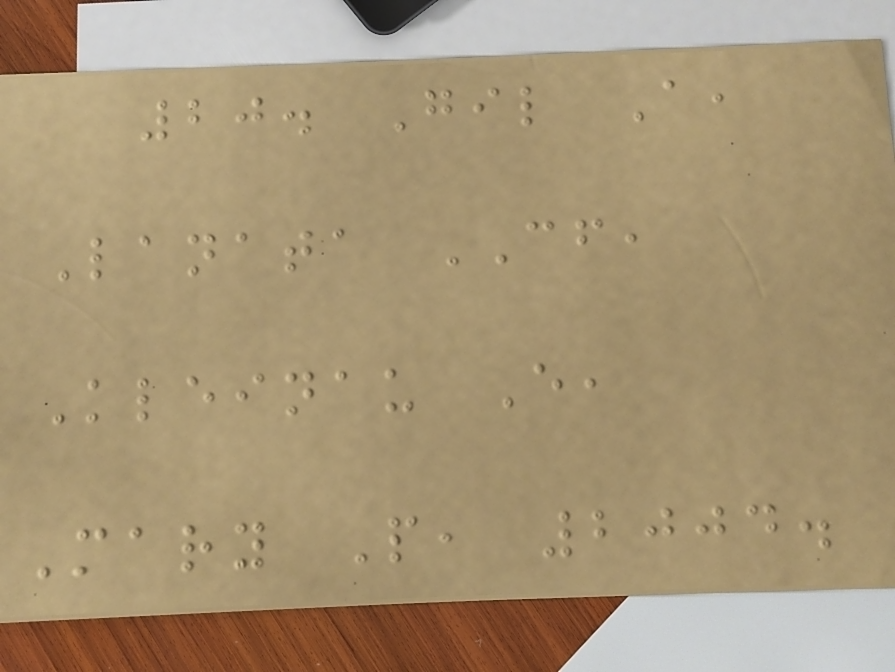20. Gil A,
Lanata CF,
Kleinau E,
Mary P, 2004.
